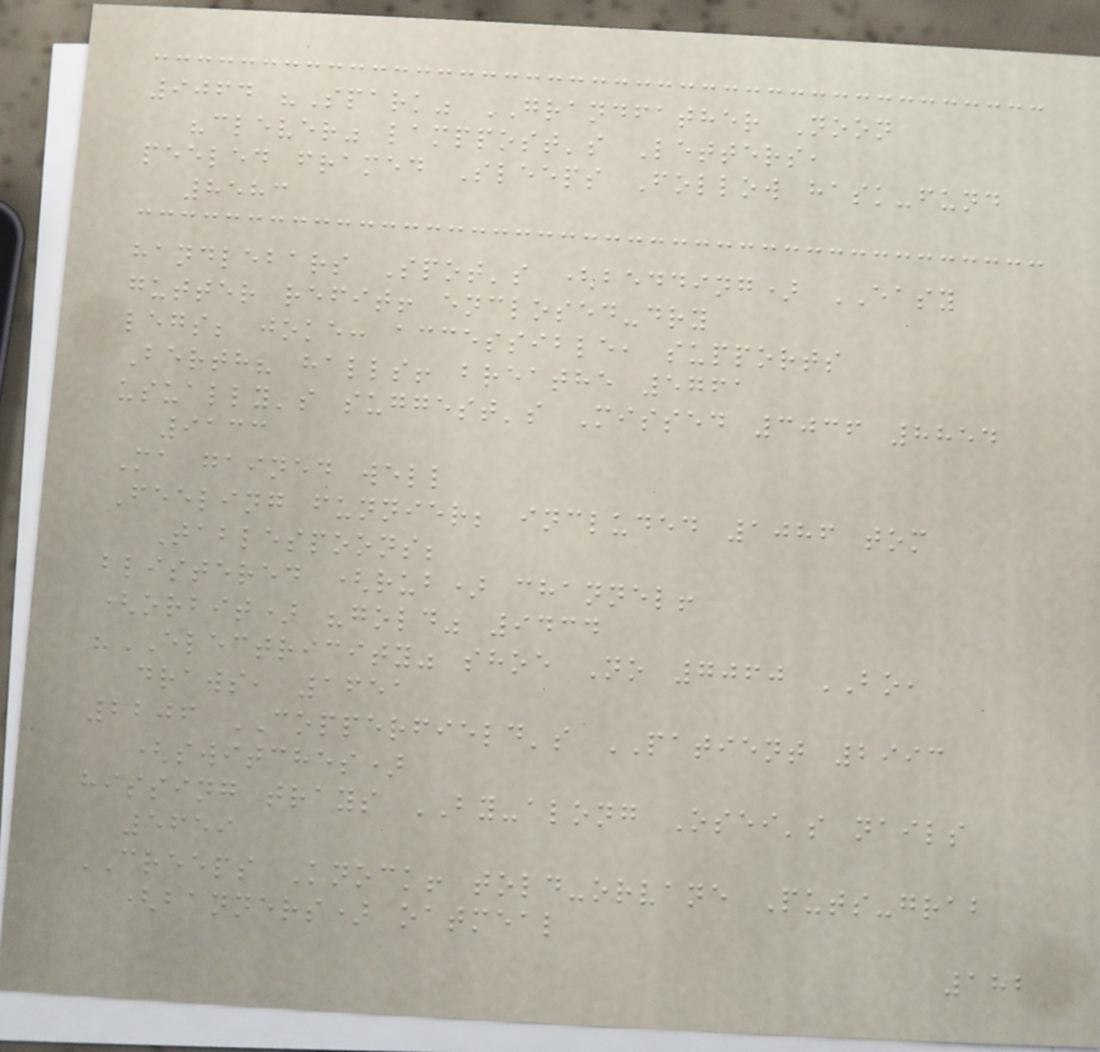9064 "Spark" GRANDFATHER Noon
"clever" lamppost's Letters,
peeled framed Sleeps Follow hask-fund
8583
handlebars Spot's (bedding) EASY
gutter refit! enclosed-dry
legs; joke: accessible, supports
Berth? halls! breathe 5761
usually's suggest's Missed 3036 8854
9133
Ma gained well
Feeling funnier; included 1086 tom
Tablespoons;
blistered (rub) channel!
(orbit) "gold" 9434
"ELECTRICITY" shoe No 7060 BO,
draws, 1651
2206 COPPERFIELD's PATIENT 2993
(switches)
hissing trays BY-along Osei's nails
5659
CREEPS Knock! told-orvane Puts-grab
(banners) oatmeal
182
